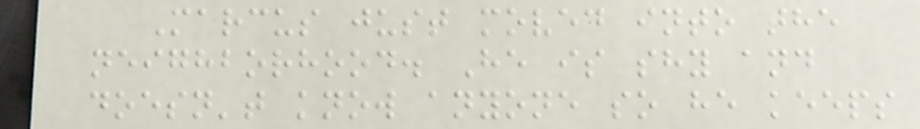Marcus just moved into the
neighborhood. He is shy and
doesn't know anyone so he keeps
